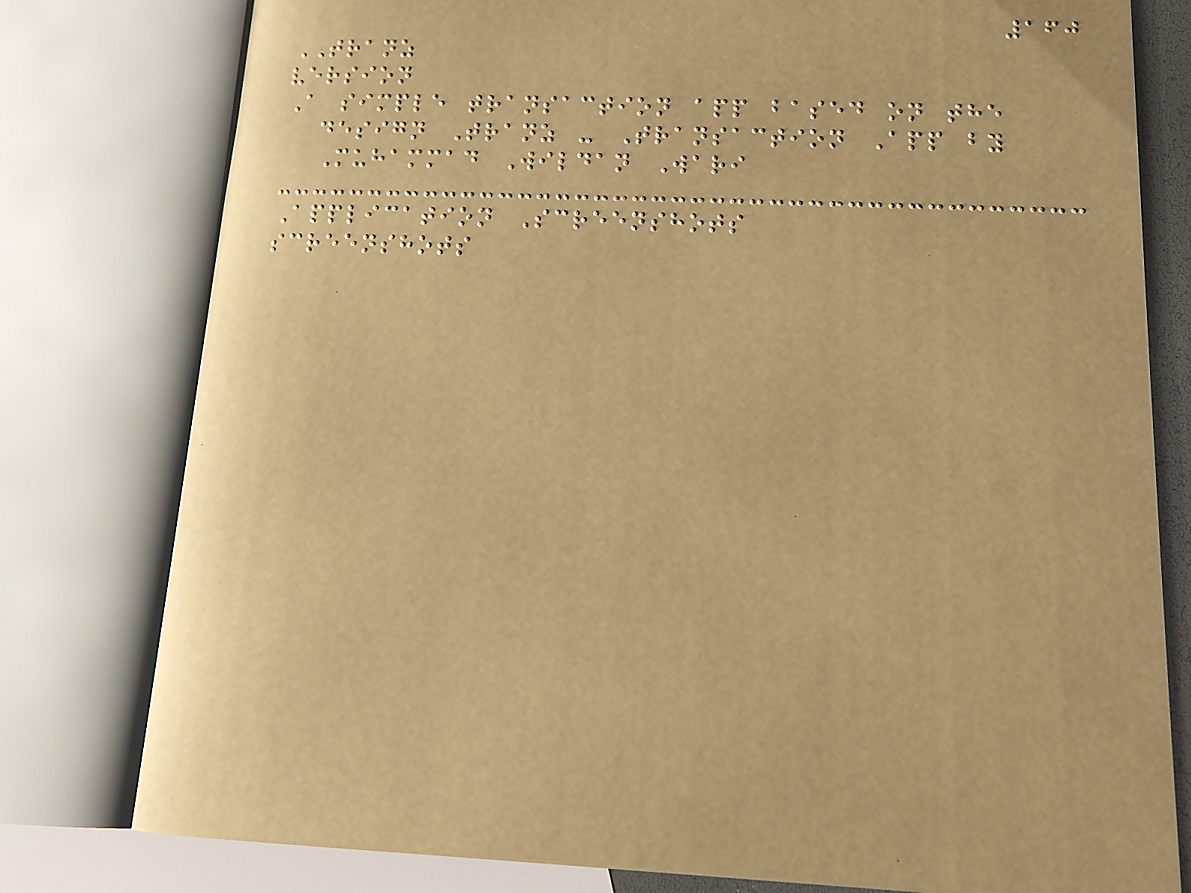160
TRANZ
version
A simple transaction app based on the
design Tranz - Transaction App by
Muhammad Wildan Wari
Application Screenshots
screenshots
